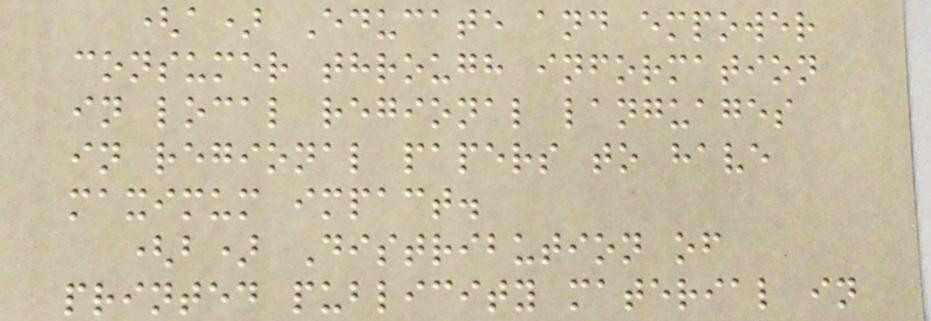(a) Educate and empower
consumer through information
in local regional languages
in regional papers to have
maximum impact.
(b) Distribution of
printed publicity material in
